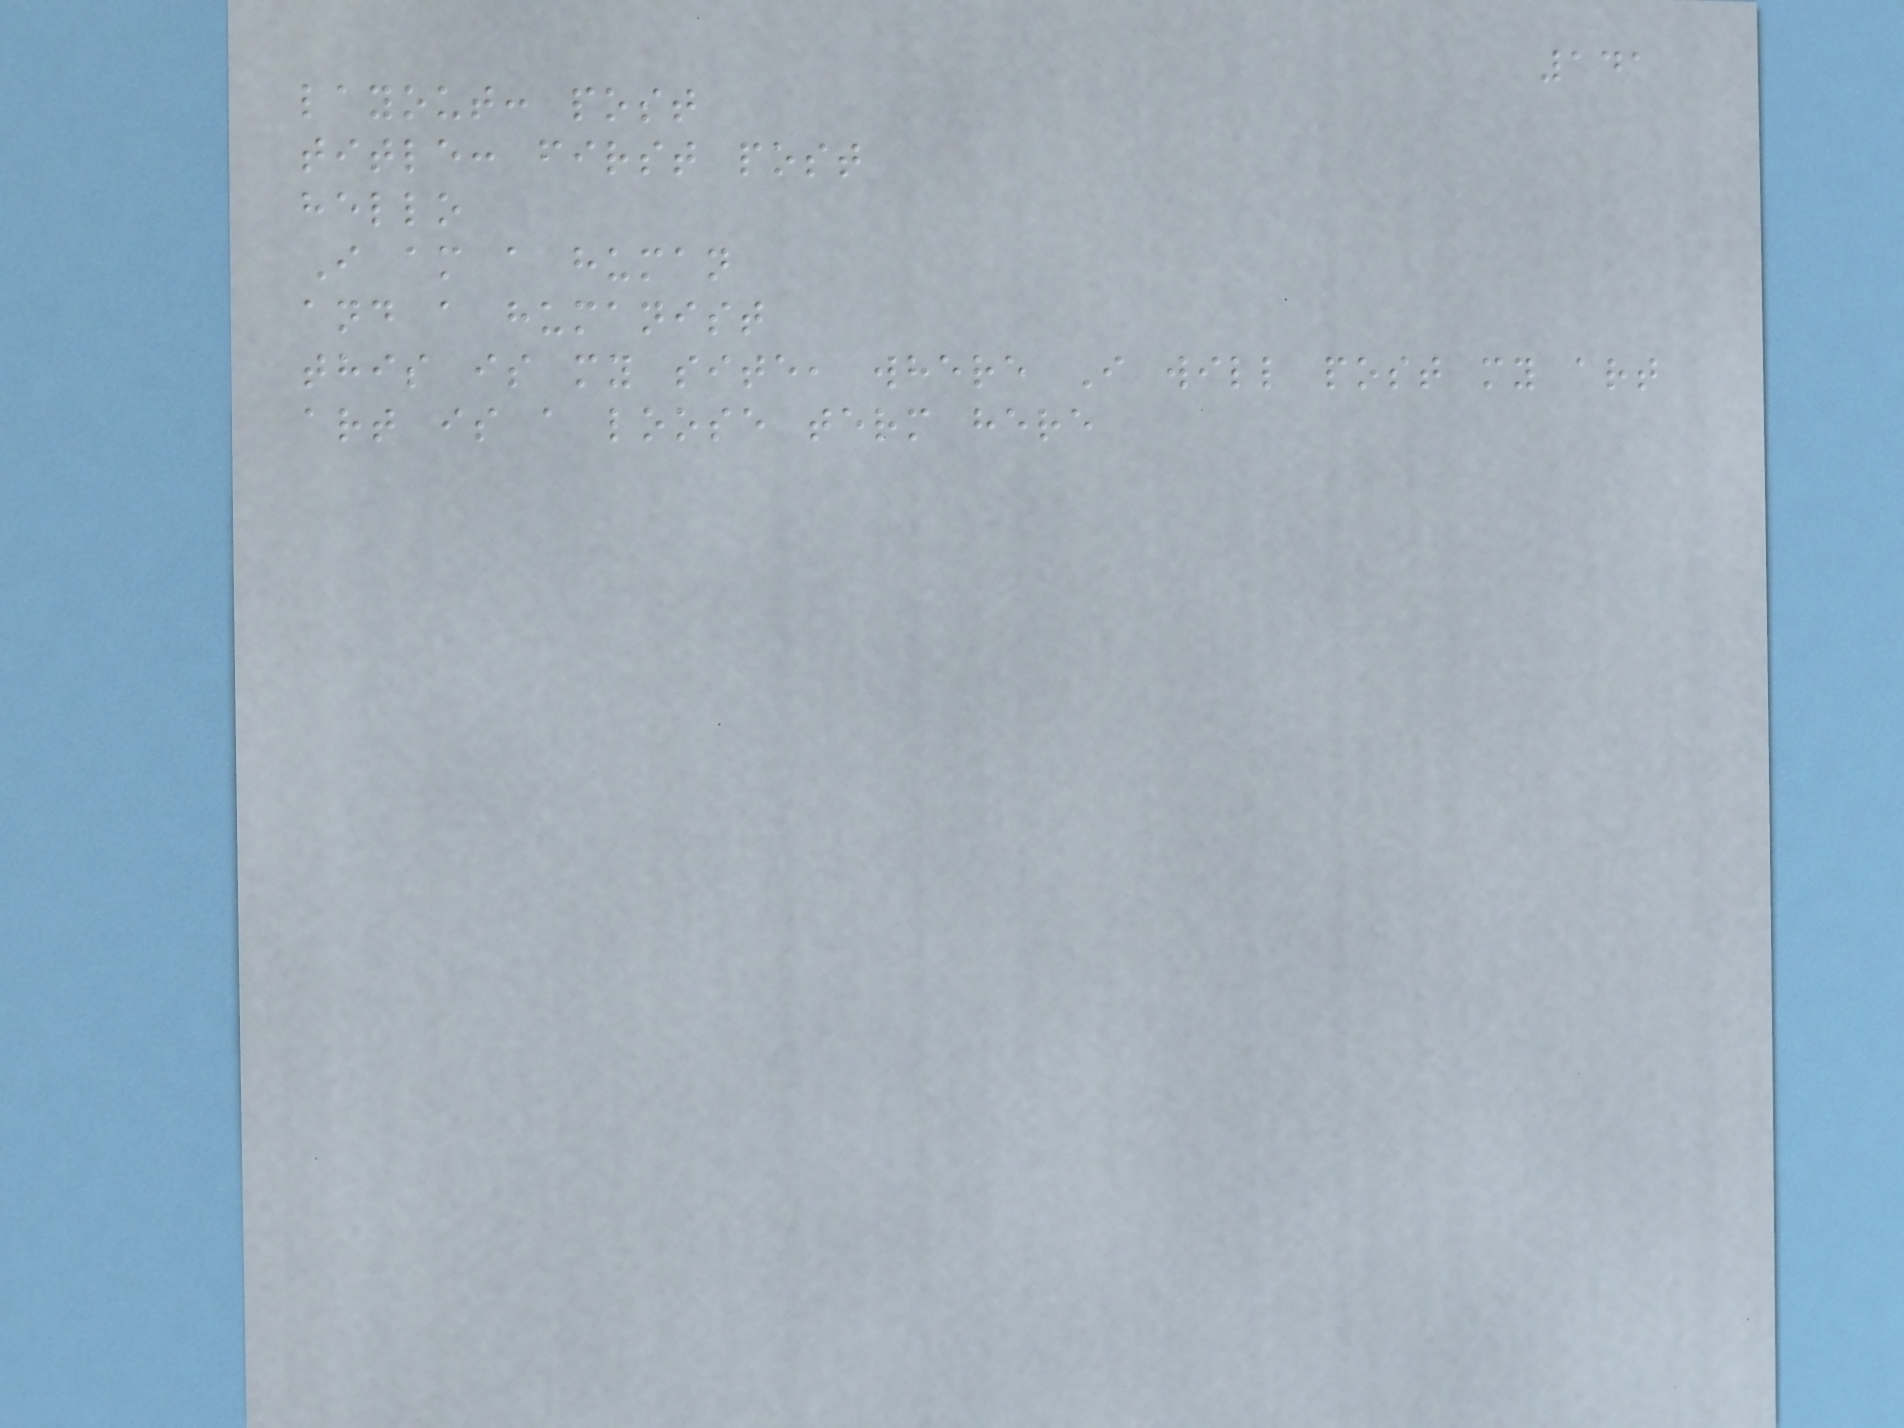141
layout: post
title: first post
hello
I am a human
and a humanist
this is my site, where I will post my art
art is a loose term here
